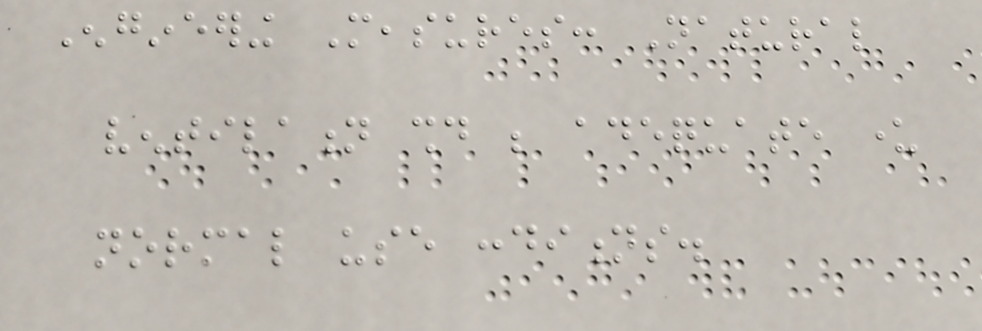Engineering Measures: Natural
ventilation should be adequate under
normal use conditions.
